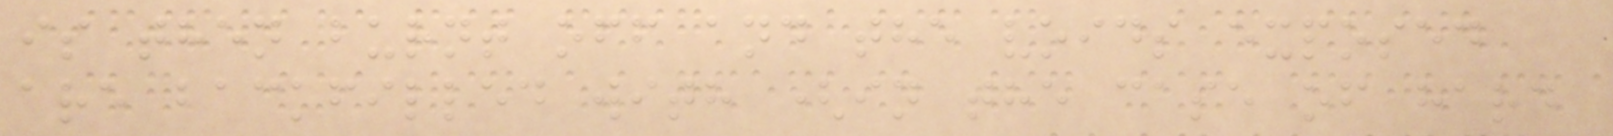is then burnt off and the voids exposed
are backfilled with (in the case of hard
